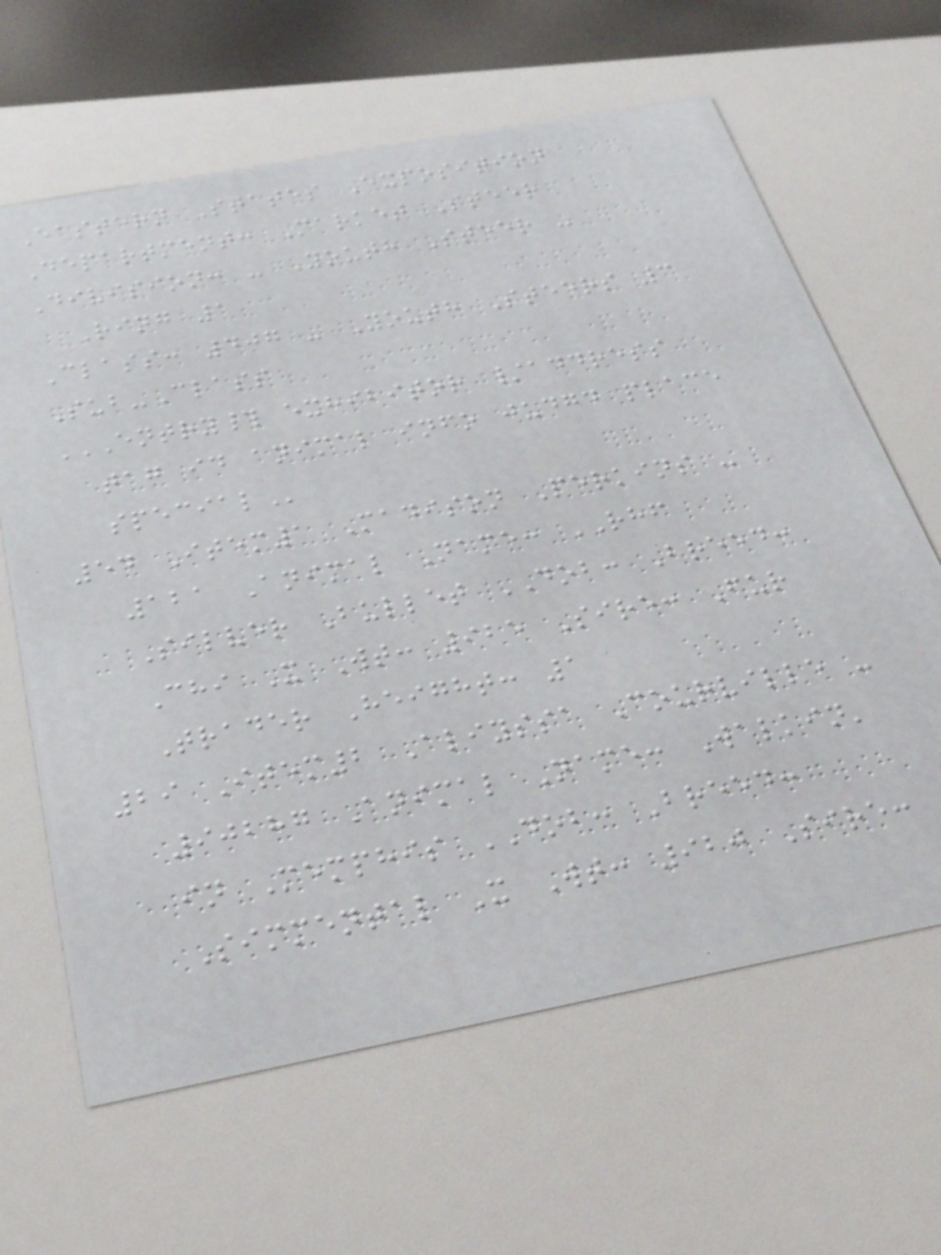Eastern States Exposition
Department: Market Steer
Division: - Youth Steer -
Ring 1
Class: 407 - Youth Steers 3
Sub-Class
ENTRY# EXHIBITOR /ADDRESS
TAG ID ANIMAL INFO JUDGD PLACE
SPECIAL
54 Item1 Madison Perkins -
121 Animal Name: RHF
Silver Bullet DOB: Breed:
Chi X Wt: 925 Sire: Fur
Trader Height: 1
29 Item2 Aliyssa Courville -
90287 Animal Name: Walkin'
in Memphis DOB: Breed:
Simmental X Wt: 920 Sire:
